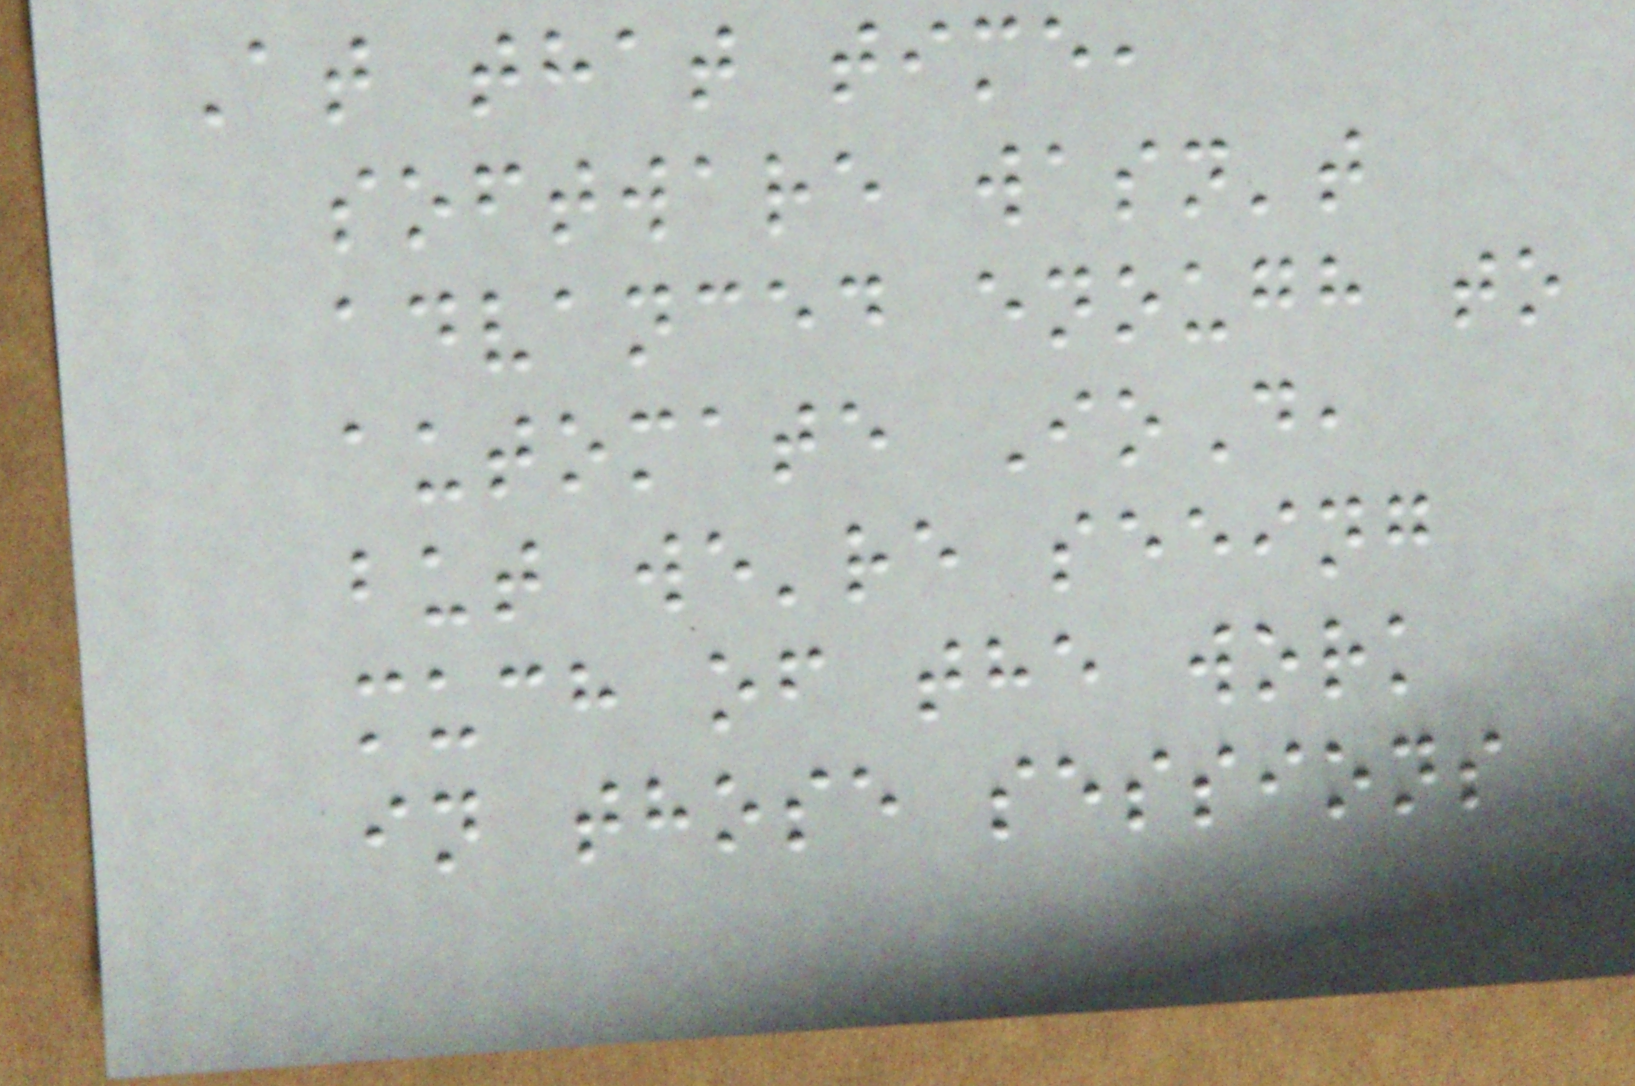At that time,
software wasn't
advanced enough to
automate IoD,
but we're seeing
much of the work
in those sessions
